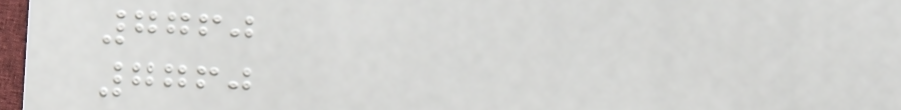7760
7760
